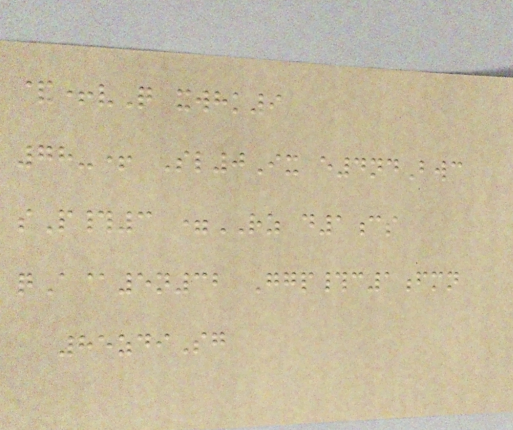&+vQ xwhk9
78-+ Sl0Ix e4ndBwc
sP#3 =RZ d1cs
qA@5n32 Ggp#c1fmn
85zdiSg
